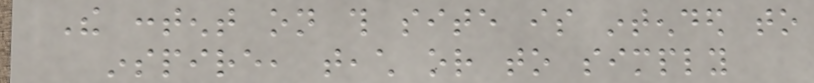The content on this site is intended to
inspire, teach or to simply
